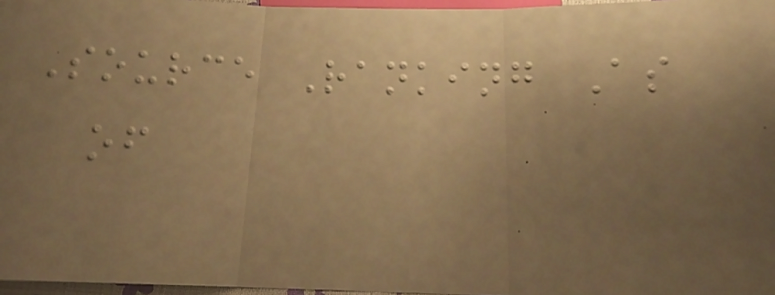Source Ranking As
of
